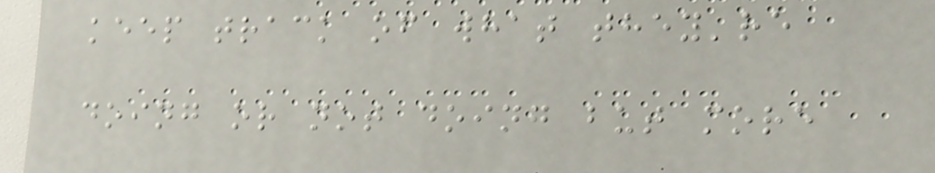keep track of what they're
doing or not doing but more
